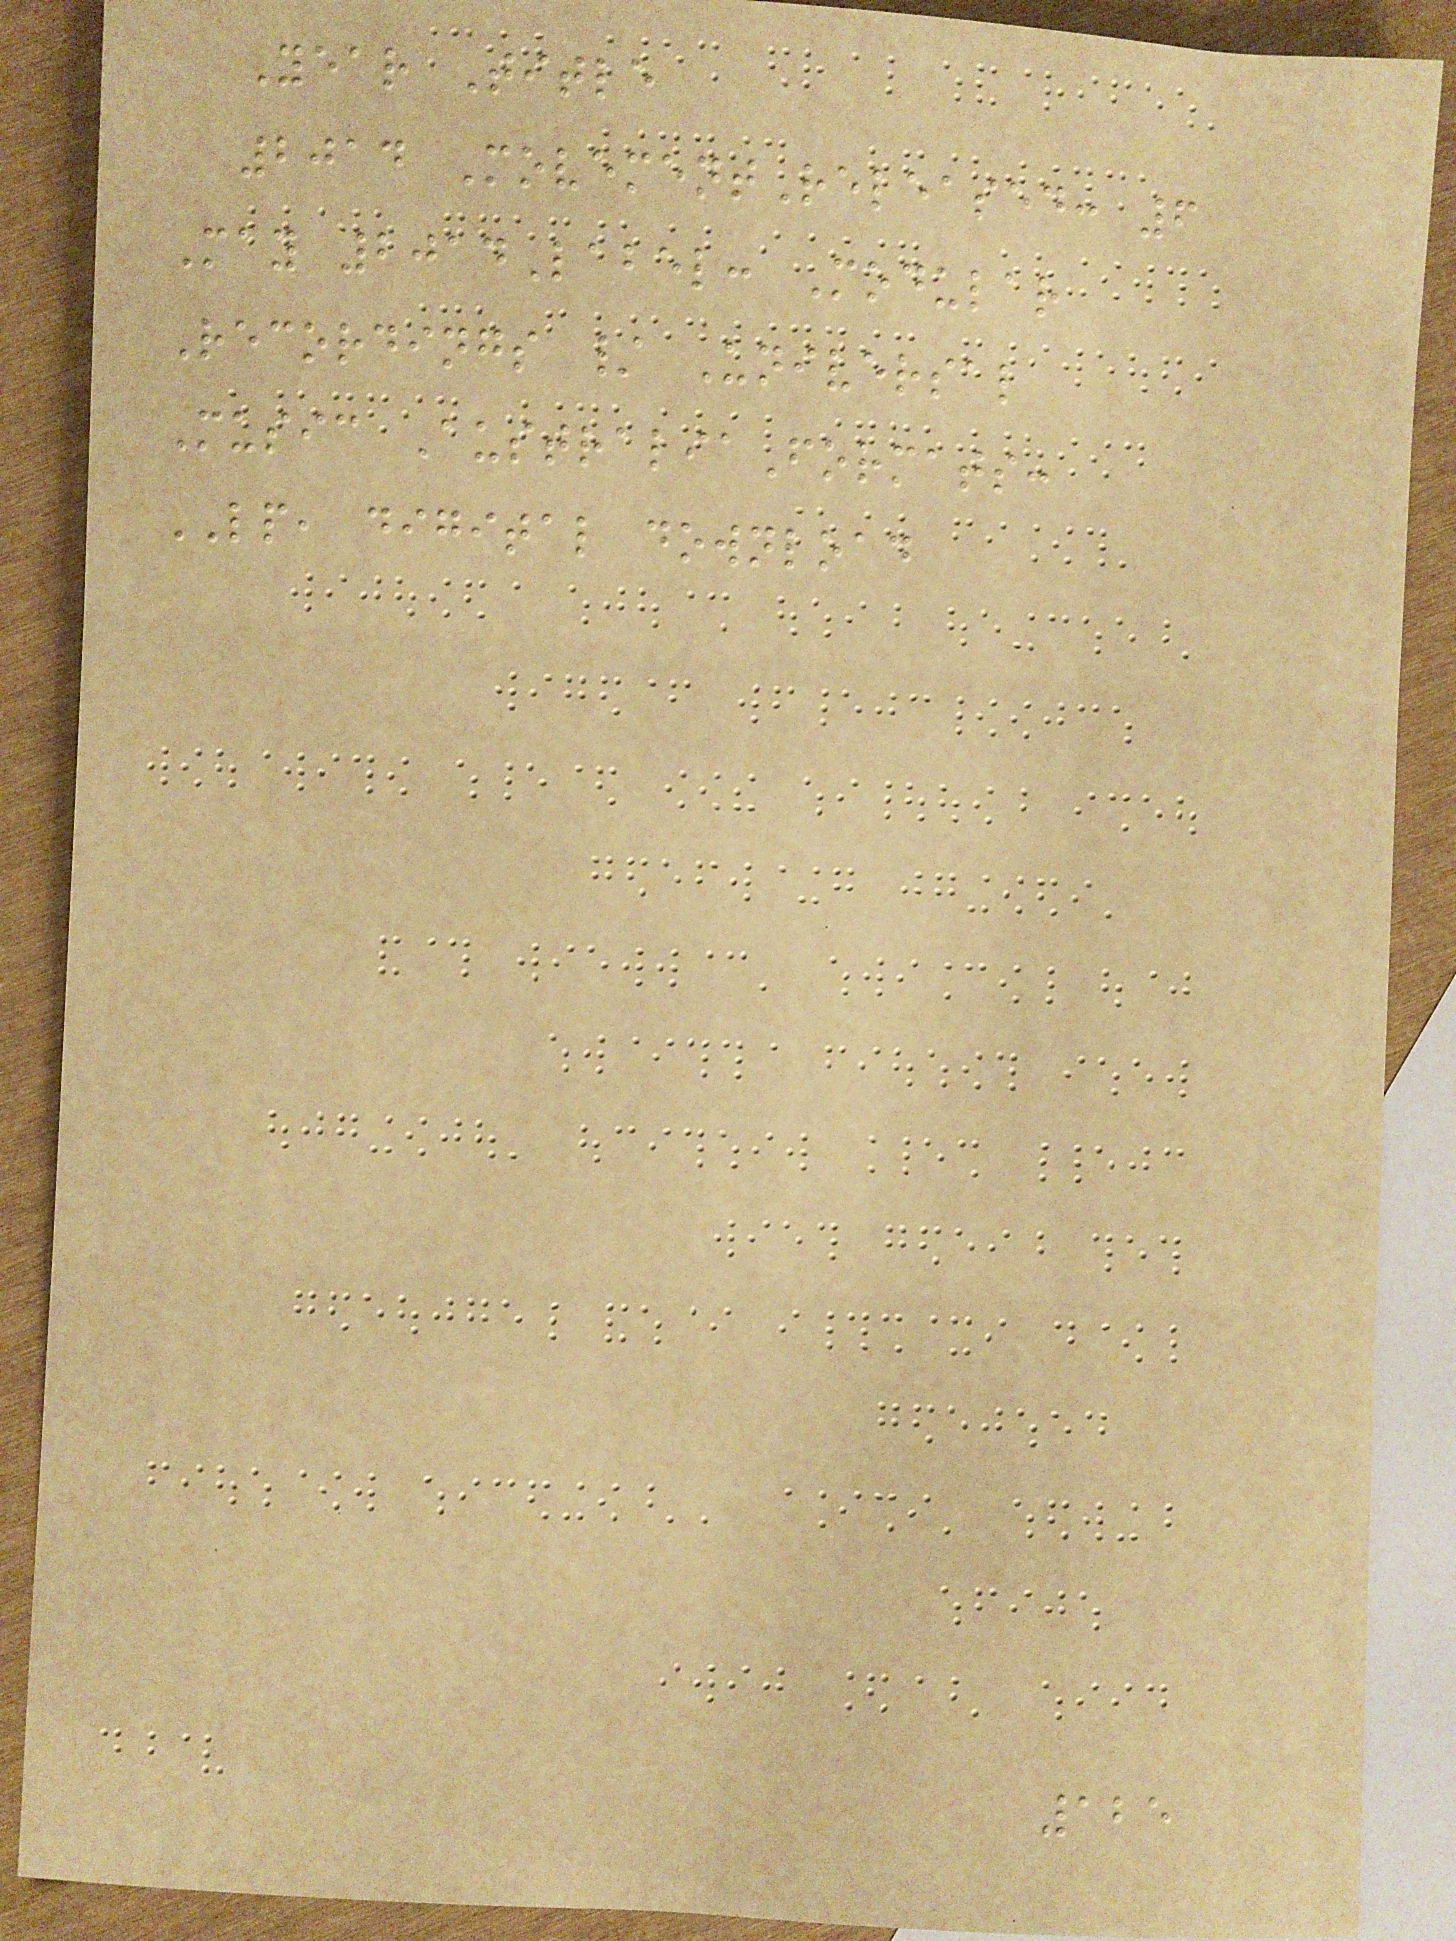Year Title
2014 MovementReleased: 6
May 2014Label: Modular
Recordings / Universal
Music AustraliaFormats:
LP, digital download
125
